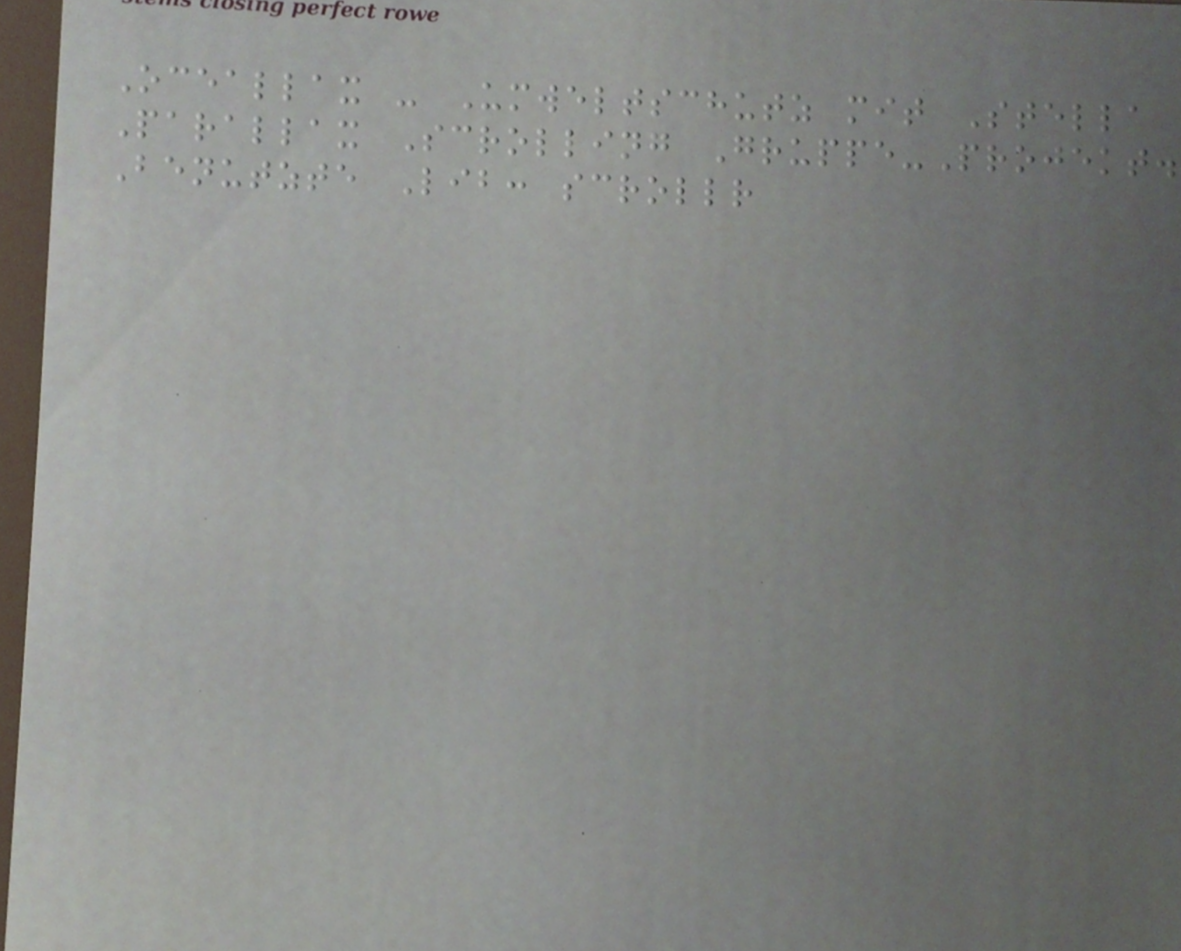Oceallax - Umweltschutz mit Stella
Parallax Scrolling Gruppe-Projekt.
Benutzte Lib: scrollr
